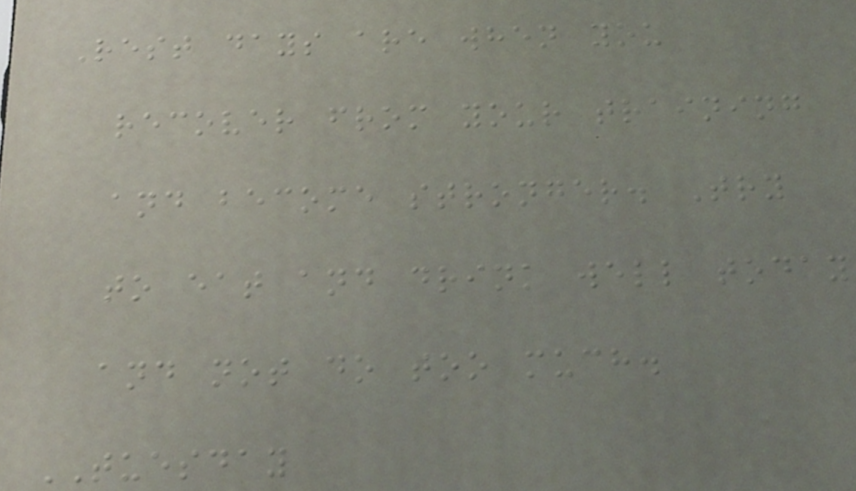Rest days are when you
recover from your training
and become stronger. Try
to eat and drink well today
and not do too much.
TUESDAY
